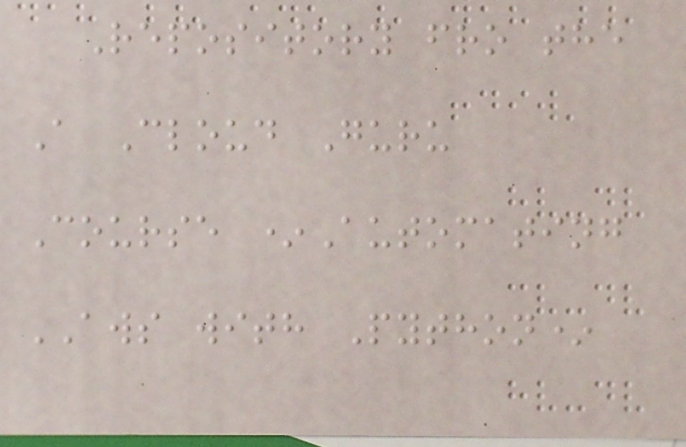Repository fro the
A Cloud Guru
Course *Automating
AWS with Python*
